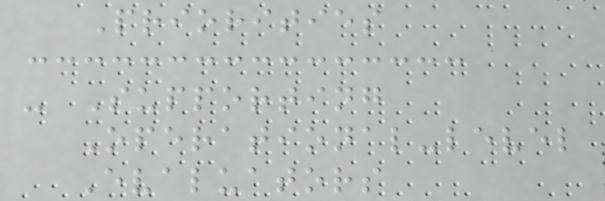Priorities
- Supporting
Operational-level
Evaluators
